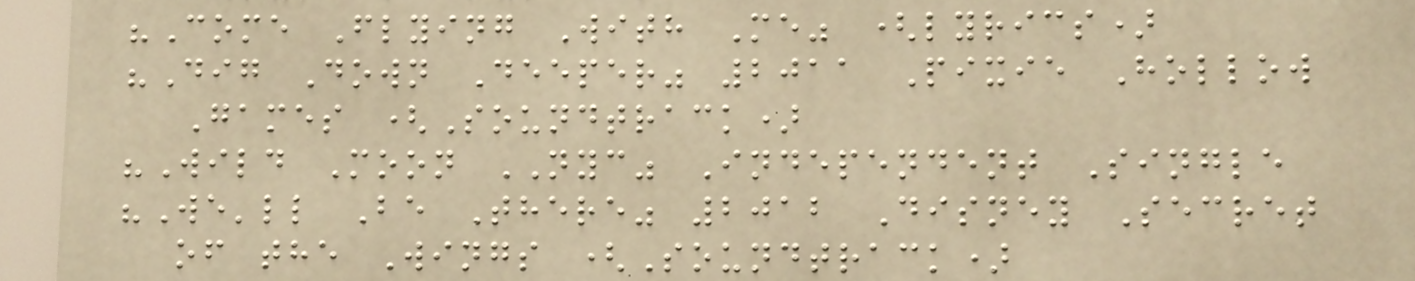"Come Flying With Me" (lyrics)
"Dig Down Deeper" 2011 Pixie Hollow
Games (Soundtrack)
"Wild Moon NYC" Independent Single
"We'll Be There" 2012 Disney Secret
of the Wings (Soundtrack)
